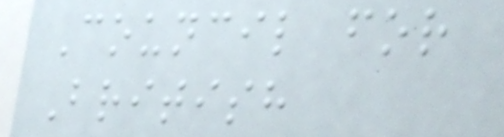Council for
British
